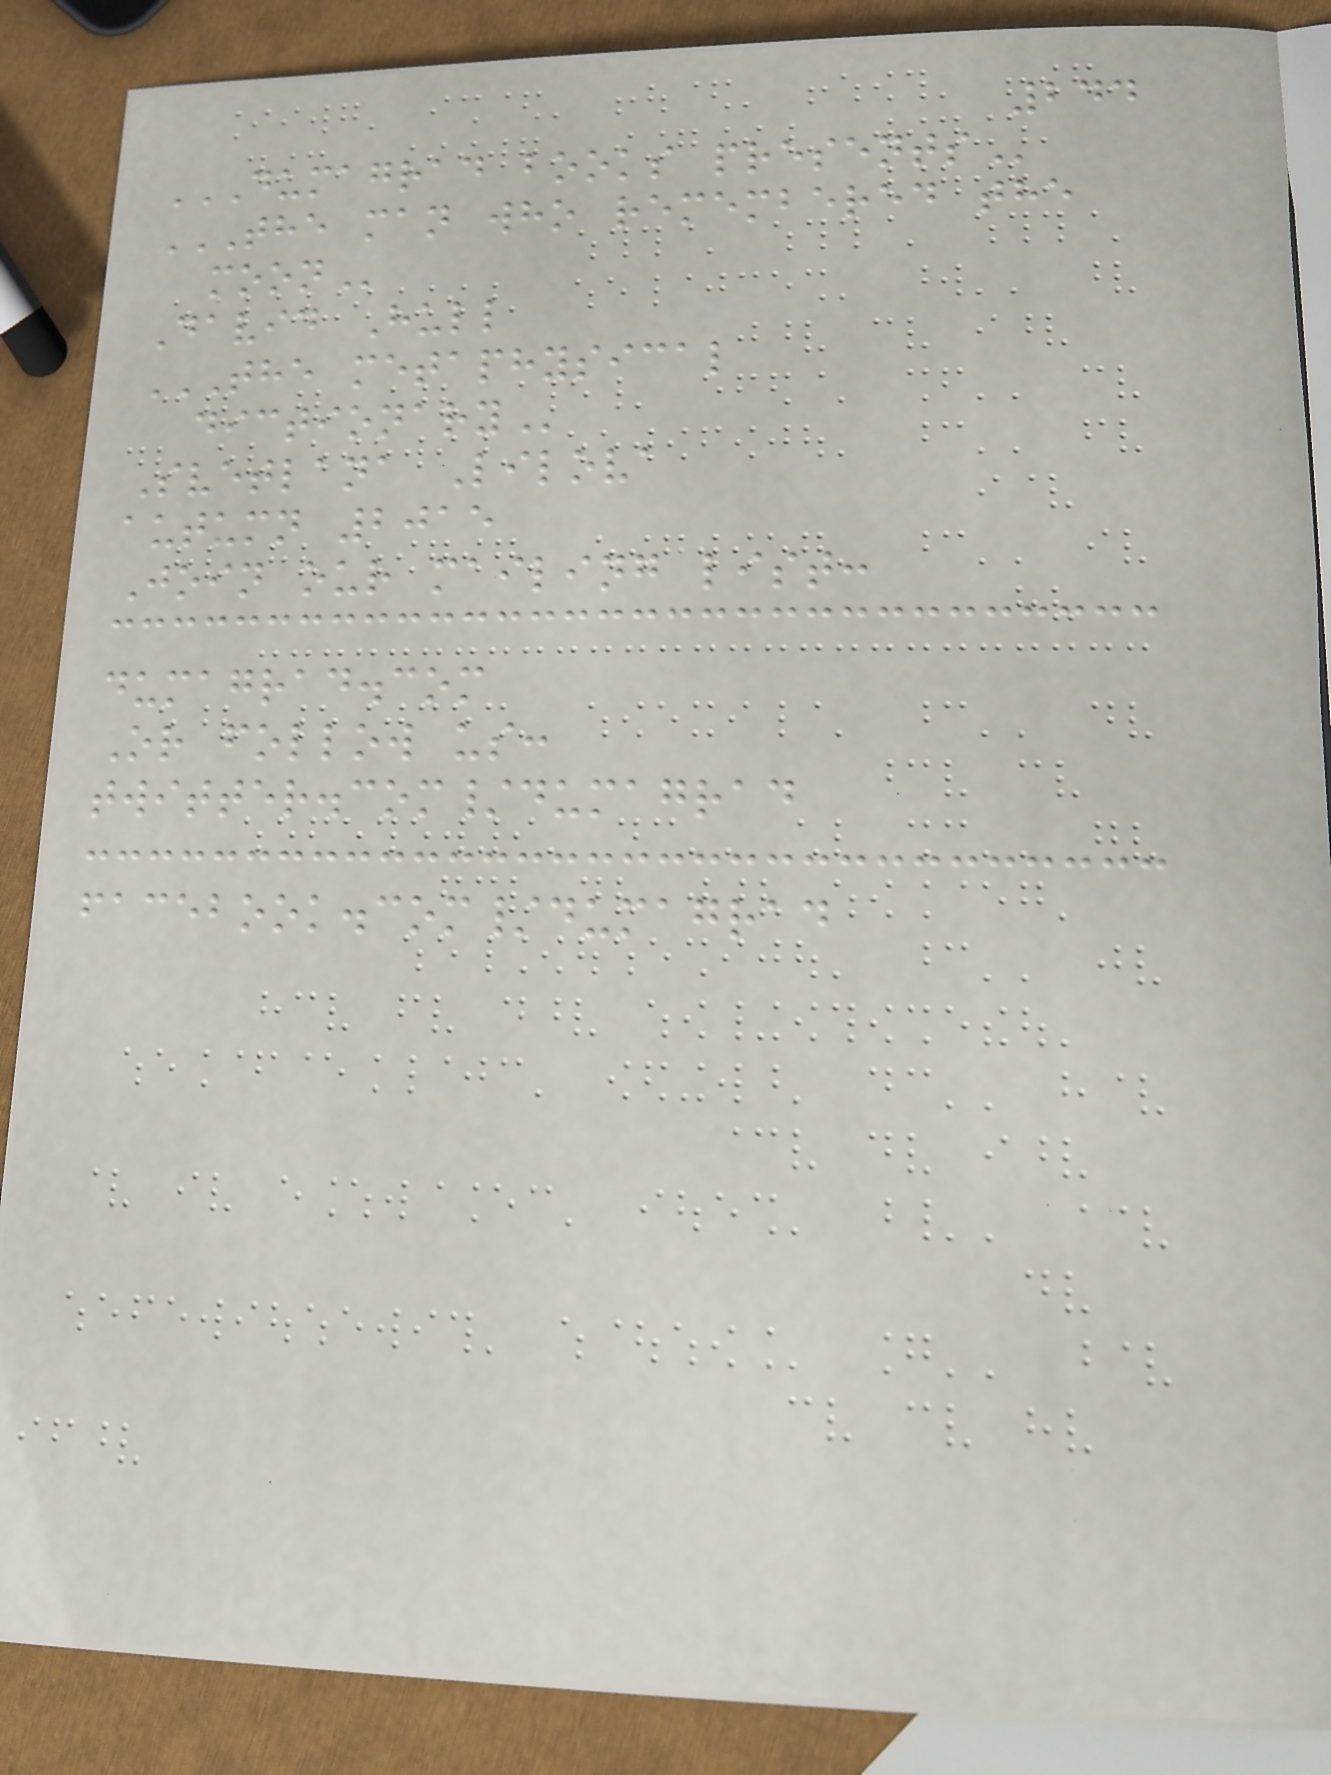244
DUMAGRAD BOOKS PRESENTS
THE MAN WHO REMEMBERED THE
MOON
David Hull
THE METAPHYSICAL
DICTIONARY
Svetlana Lilova
autumn 2015
Join our mailing list:
dumagrad.com
Or follow us:
twitter.com/dumagrad
facebook.com/dumagrad
